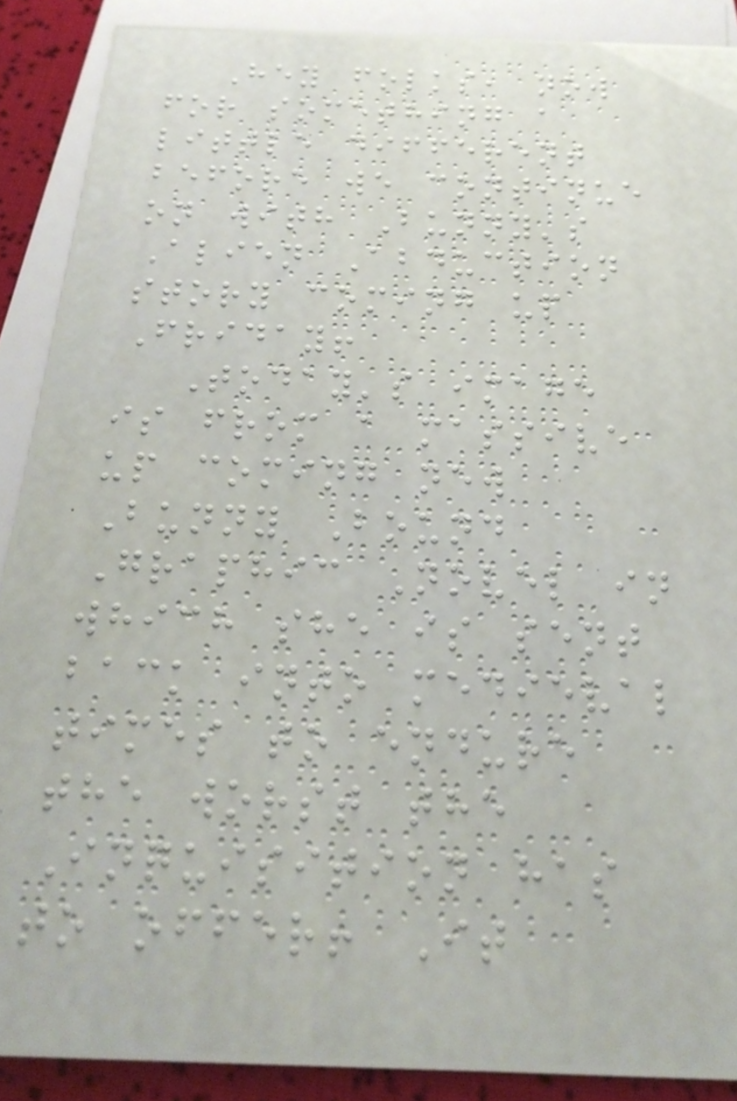Hey folks, now
for something a
little different
before we continue
on with Bunny's
Alien Abduction
story coming up
Friday!
Today's image
is from a massive
up coming new
Bunny Bound
Graphic Novel in
which she is sent
back into medieval
times to endure
the worst the
Inquisition has
to offer! It
